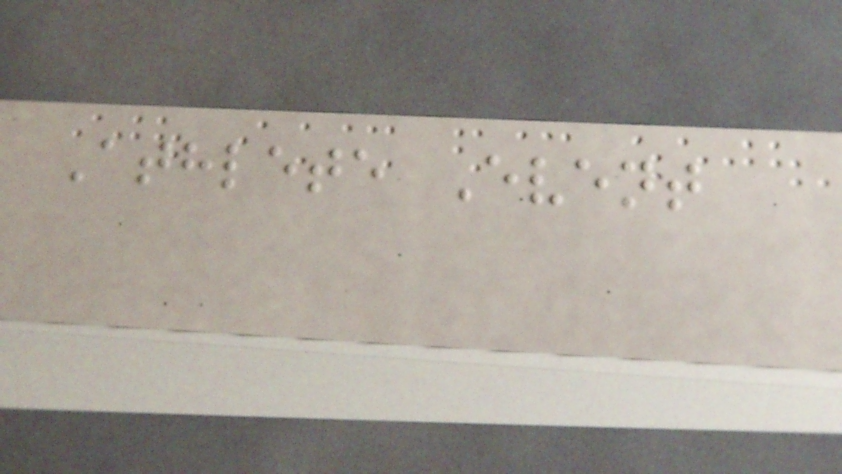Athlete Event
